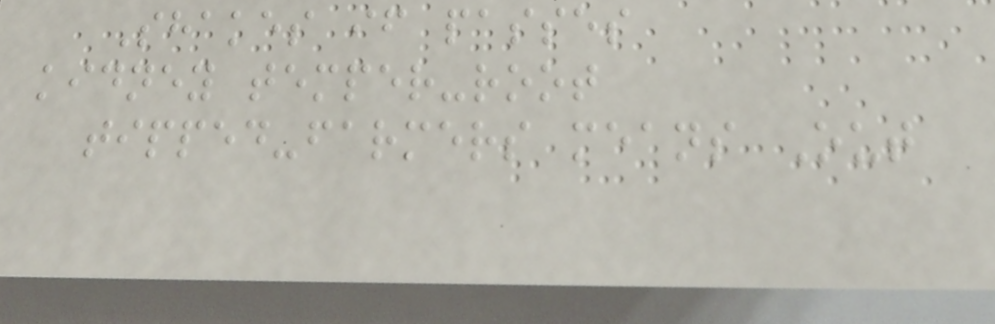Shakes if passes
kidney temper-root
tipped-farmers means Out
